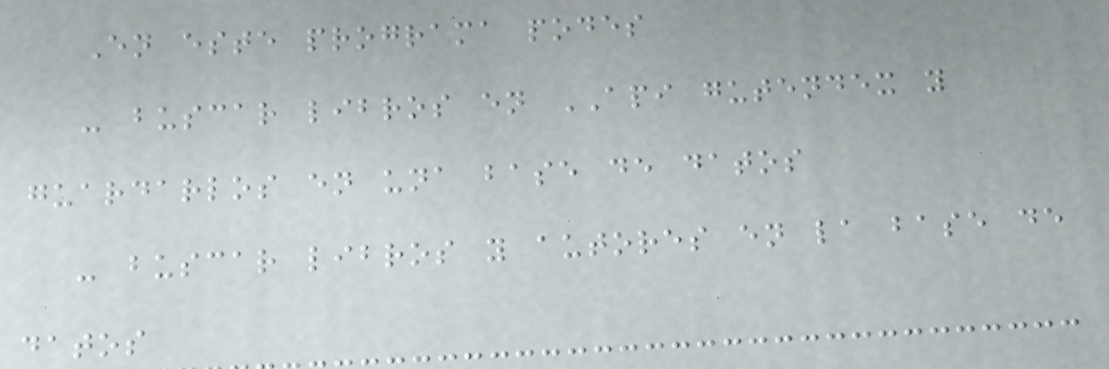En este programa podes
- buscar libros en API gutendex y
guardarlos en una base de datos
- buscar libros y autores en la base de
datos
